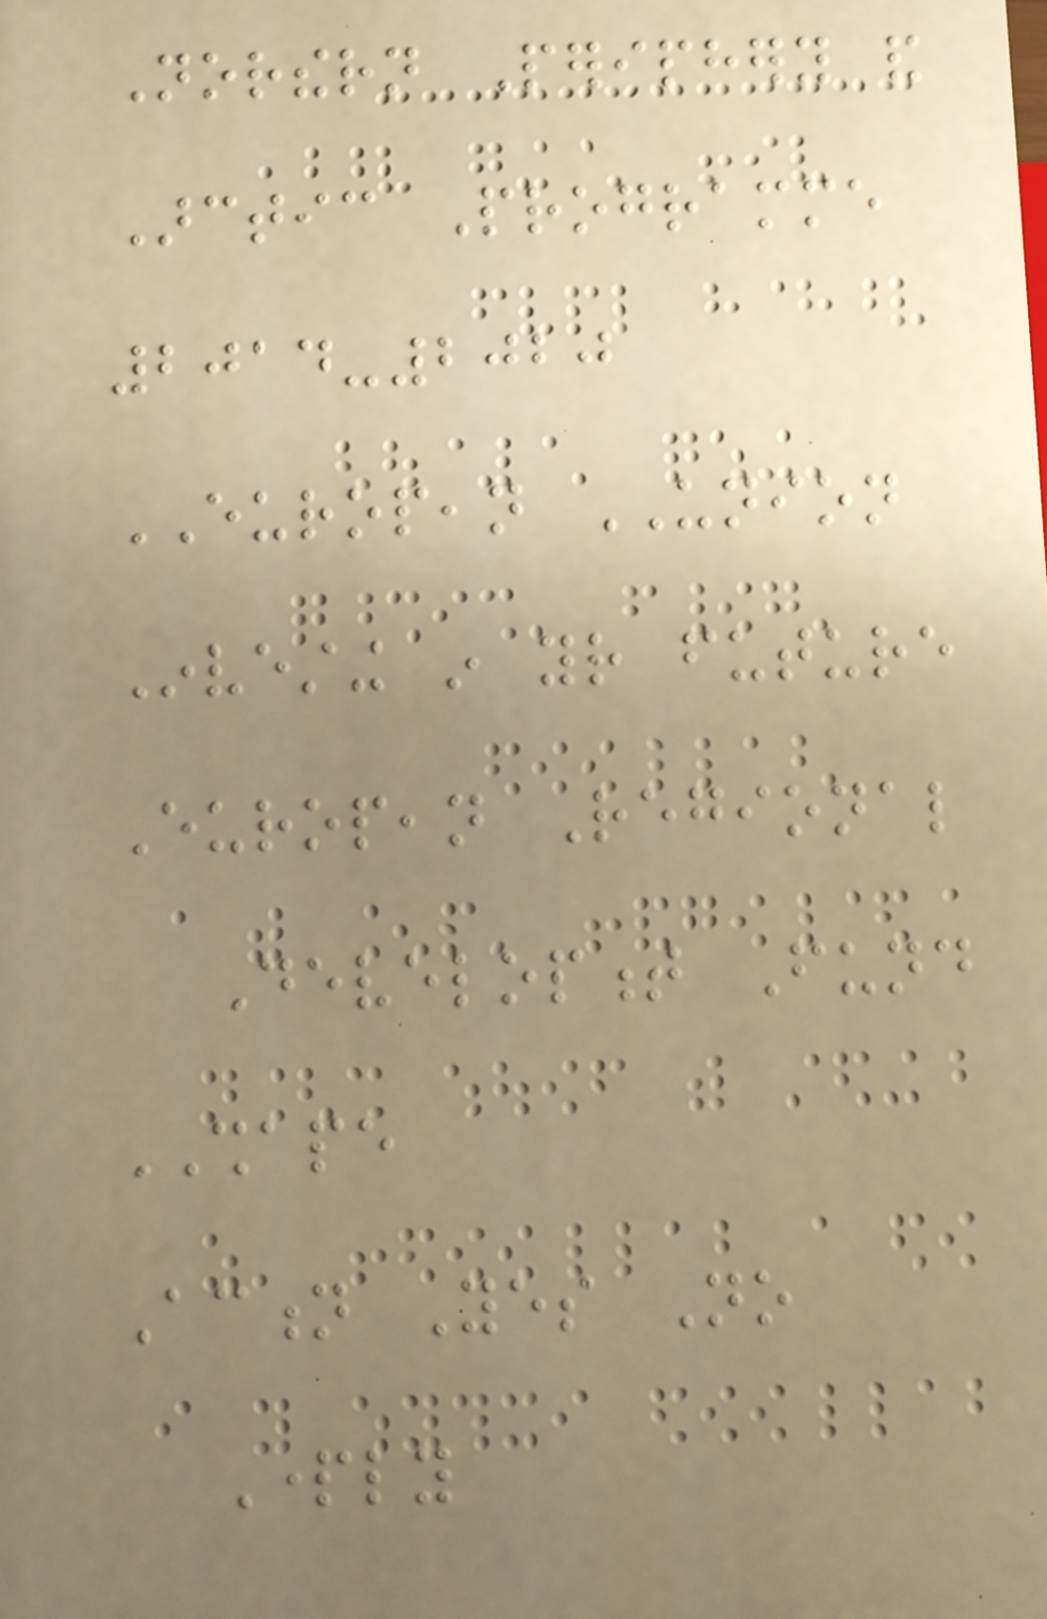Northern Periphery and
Arctic Programme
2014-2020
EUROPEAN UNION
Investing in your future
European Regional
Development Fund
SHAPE
Action Yes No
Partly
